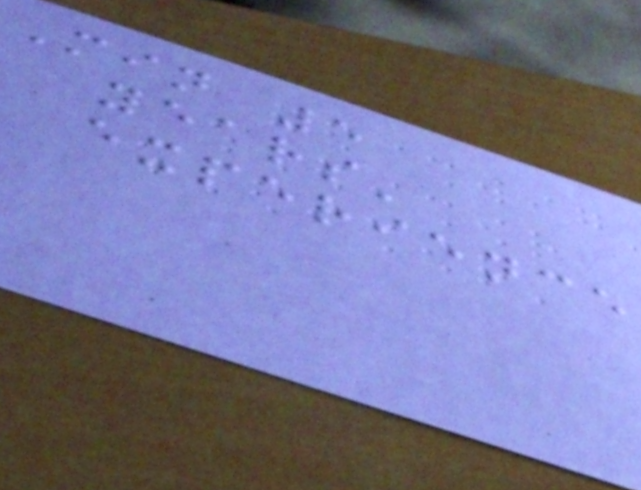Min 5
years'
experience
